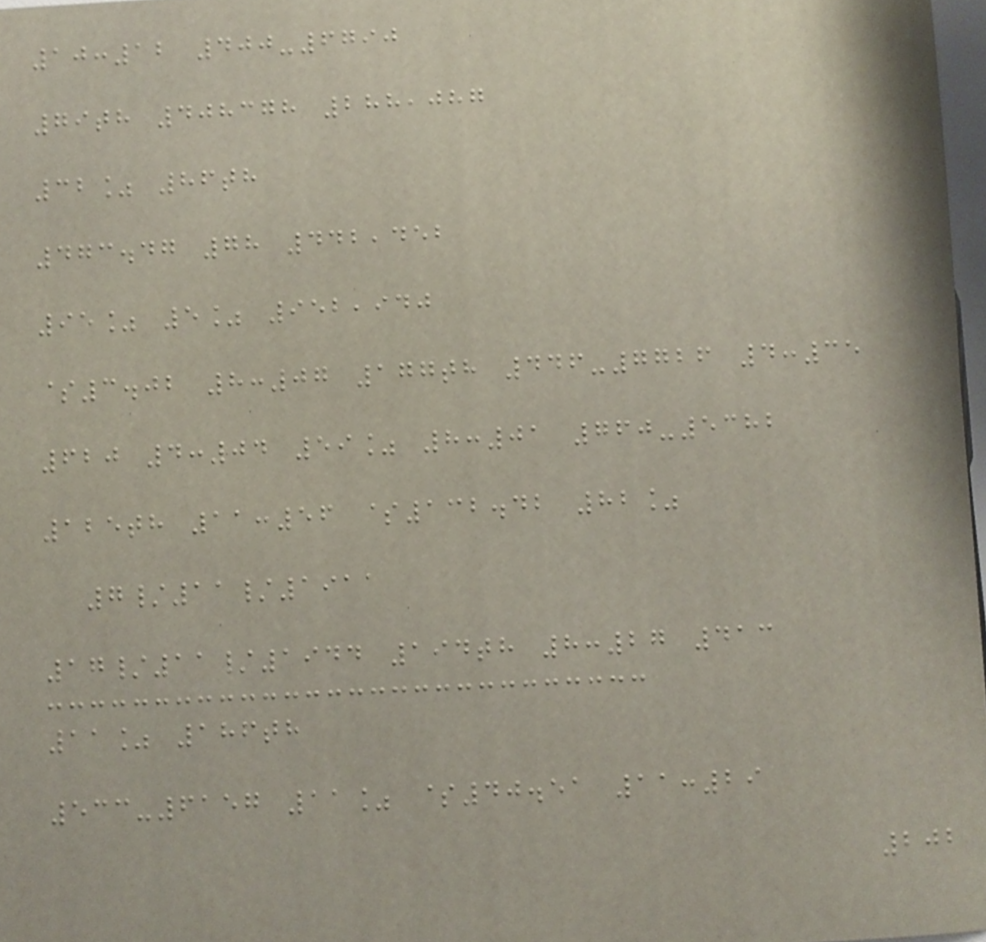10:12 400-6790
79th 408378 288,087
32% 86th
473.47 78 442,452
95% 5% 952,940
$3.02 8:07 177th 446-7726 4:35
620 4:04 59% 8:01 760-5382
125th 11:56 $132.42 82%
7/11/1911
17/11/1944 194th 8:27 413
11% 186th
533-6157 11% $40.51 11:29
202
